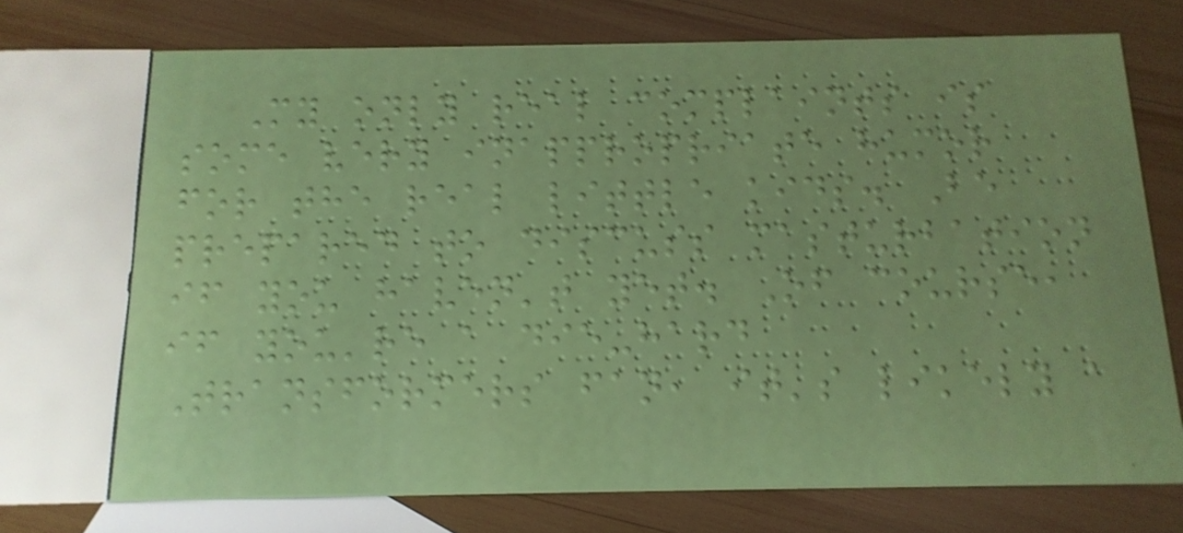My only real complaints is
some very inappropriate humor
for the real little kids. Be
prepared to discuss masturbation
if you haven't yet. Of course,
if you're a die-hard
Transformers fan, it's likely a
